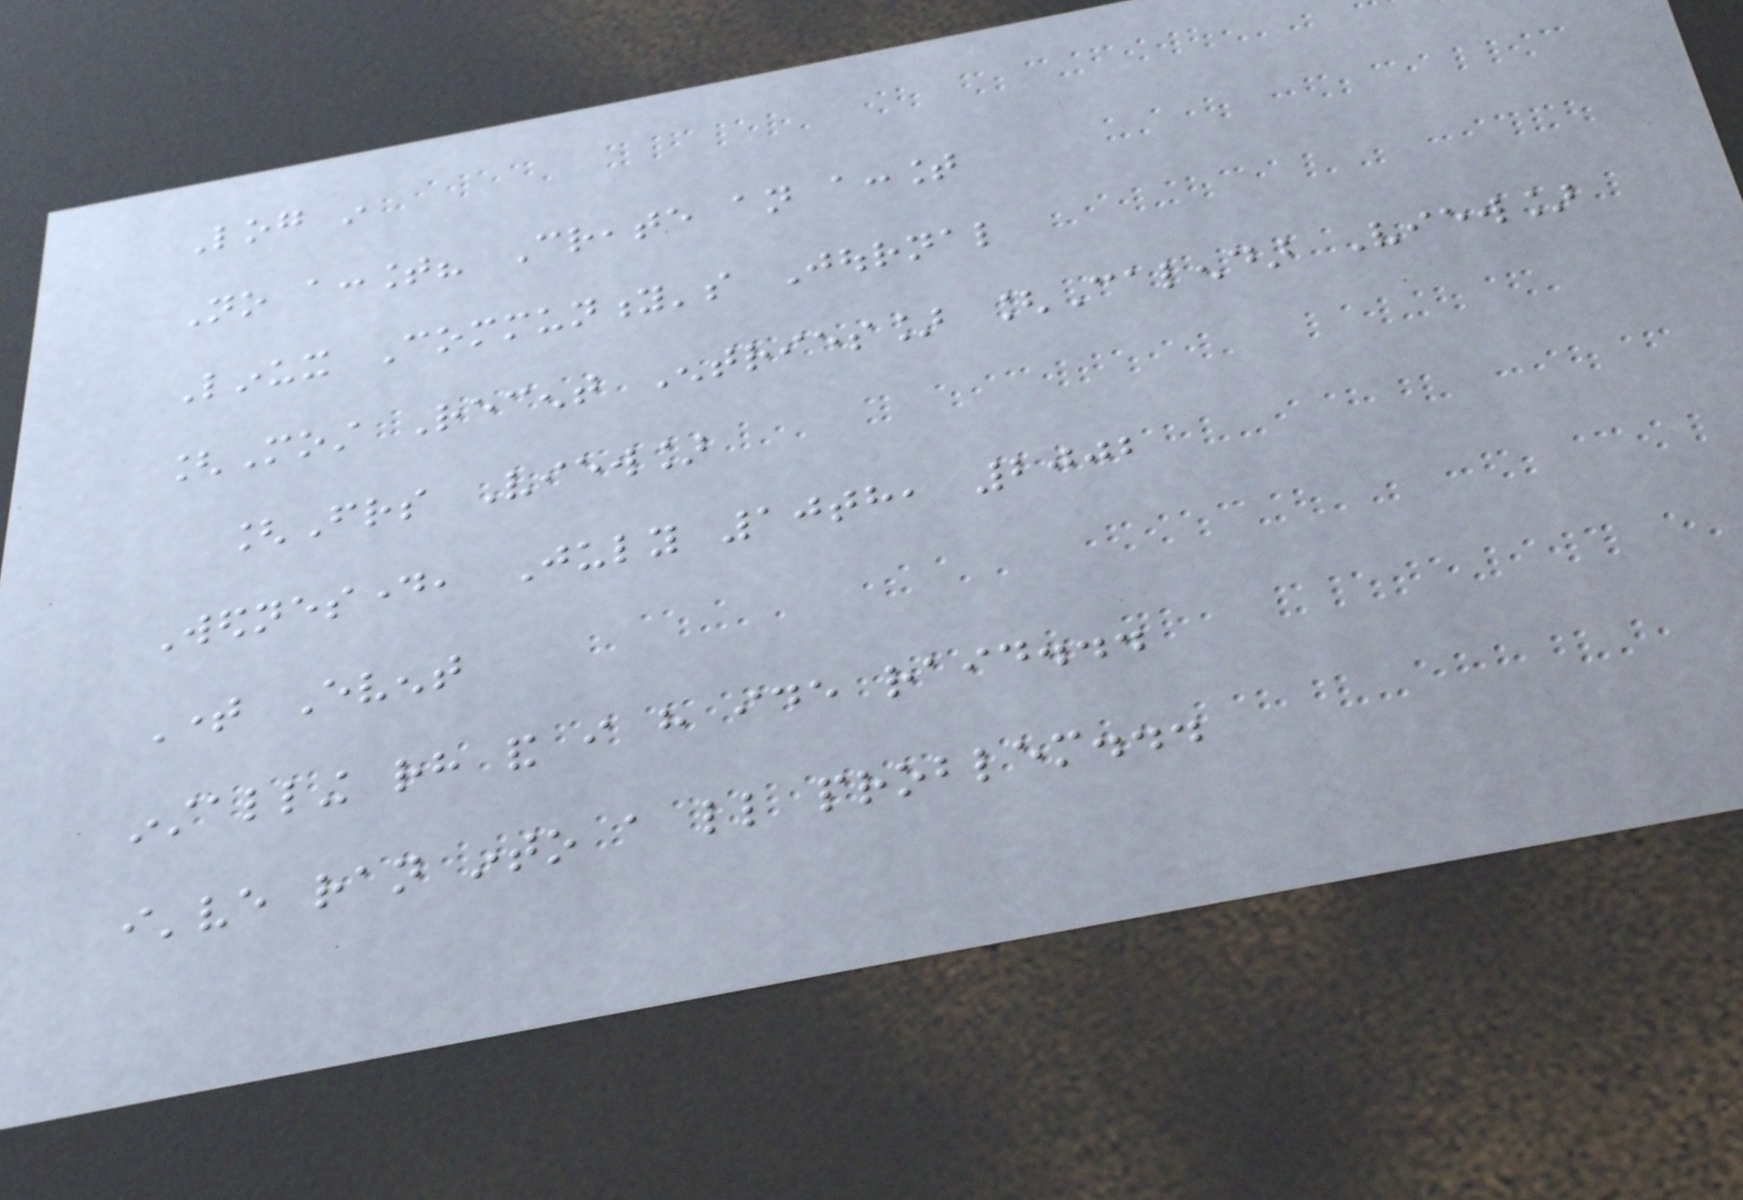Log in
No account? Create an account
Linux Community's Journal
[Most Recent Entries] [Calendar View]
[Friends View]
Wednesday, July 10th, 2002
Time Event
installing rh and i have ide raid...
i've ran into a little problem...
